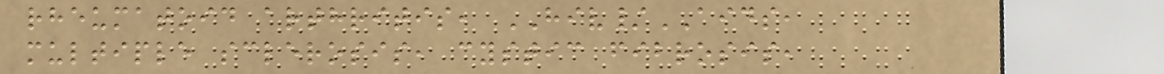rheumatoid arthritis, HIV/AIDS,
multiple sclerosis, cystic fibrosis,
